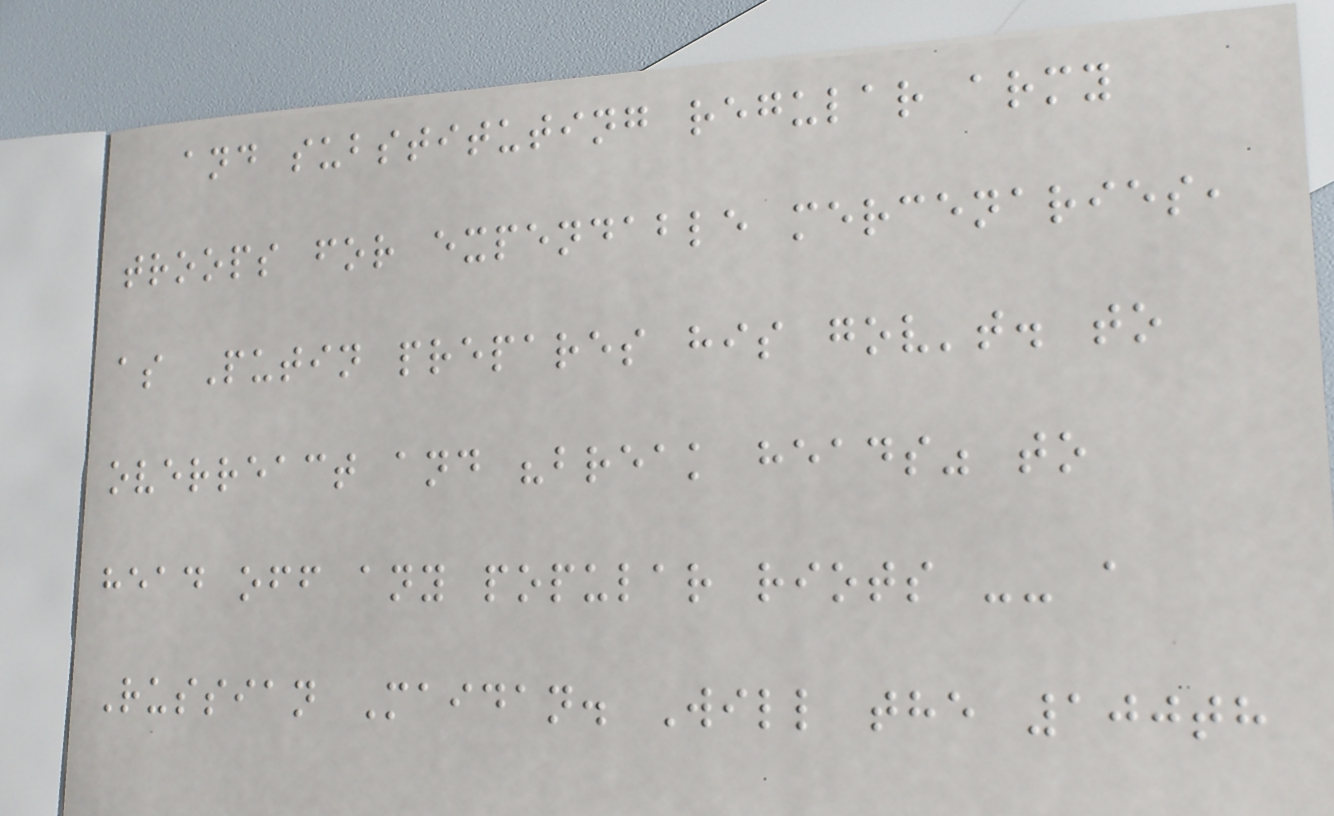and substituting regular army
troops for expendable mercenaries,
as Putin prepares his gov't. to
overreact and "break heads" to
head off any popular riots -- a
Russian Maidan. Will the 100th
